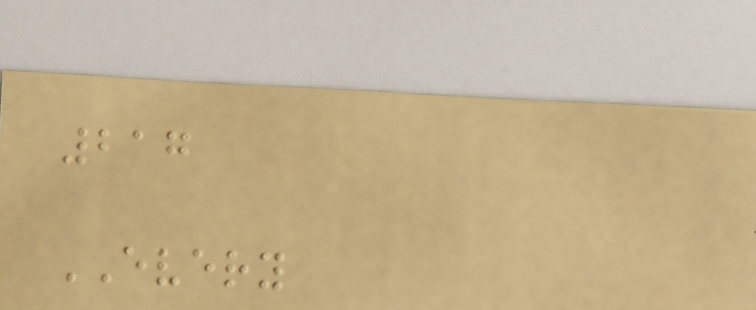217
EVERY
